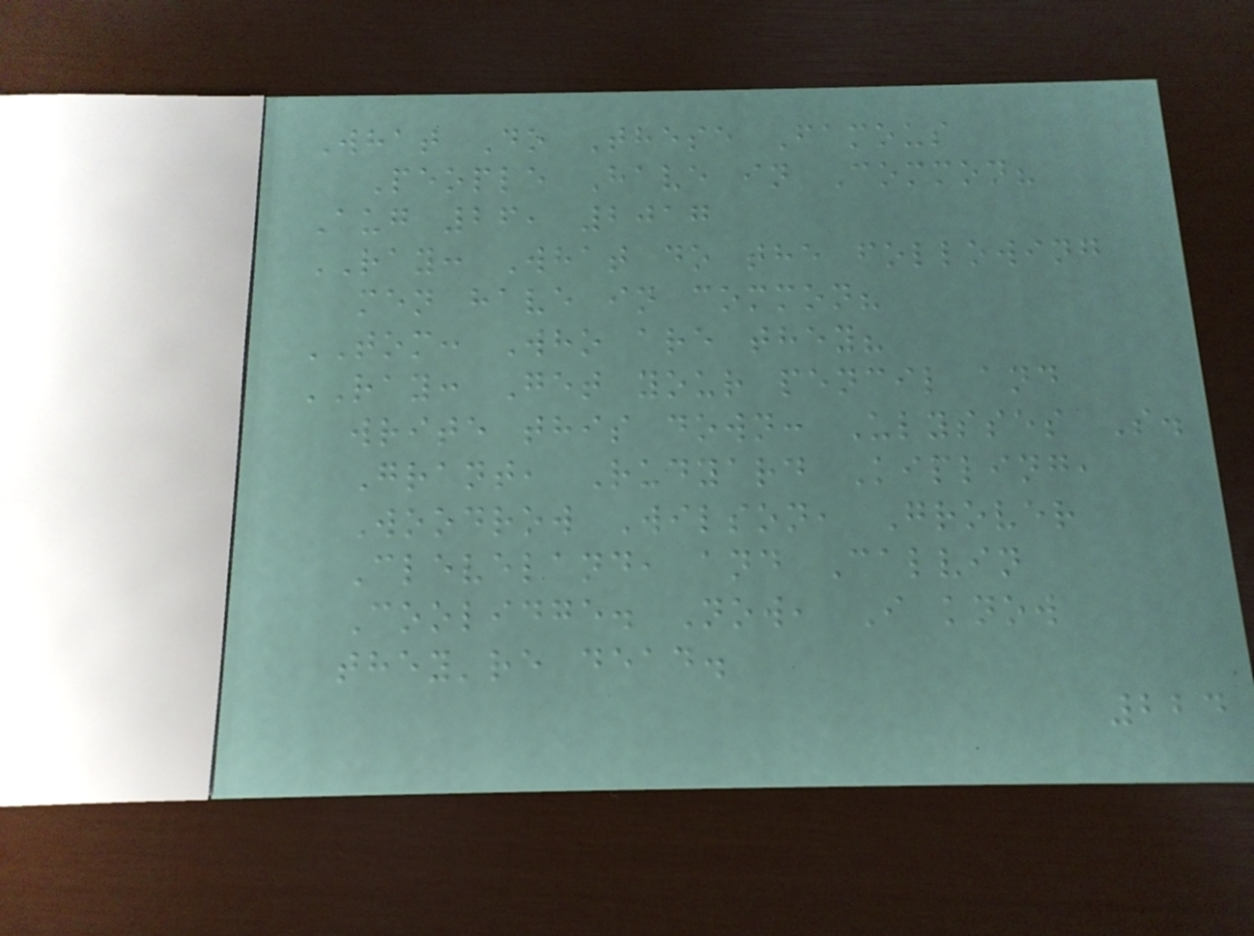What Do These Famous
People Have in Common?
Aug 26, 2017
RAY: What do the following
men have in common?
TOM: Who are they?
RAY: Get your pencil and
write this down: Ulysses S.
Grant, Rudyard Kipling,
Woodrow Wilson, Grover
Cleveland, and Calvin
Coolidge. Now, I know
they're dead.
224
